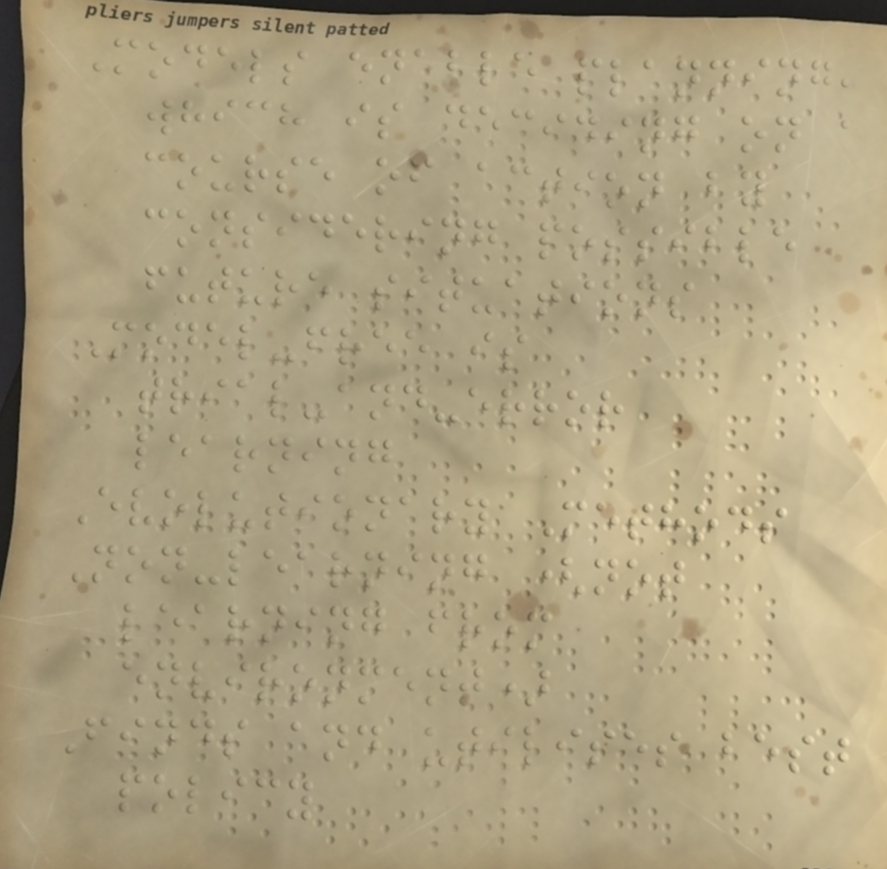Models enable planning,
which is deciding on a
course of action by
considering possible
future situations
Model-free is
trial-and-error
learning
Evolutionary Methods
Non-learning (not
learning from
environment)
Finds and utilises best
policy
